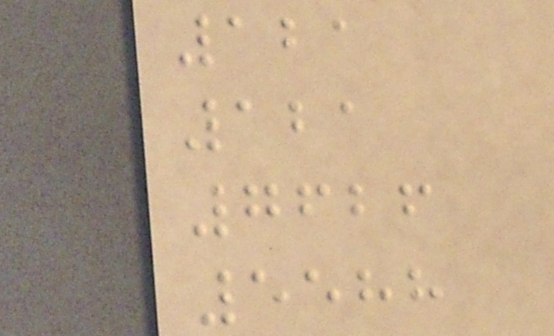121
121
7626
5588
